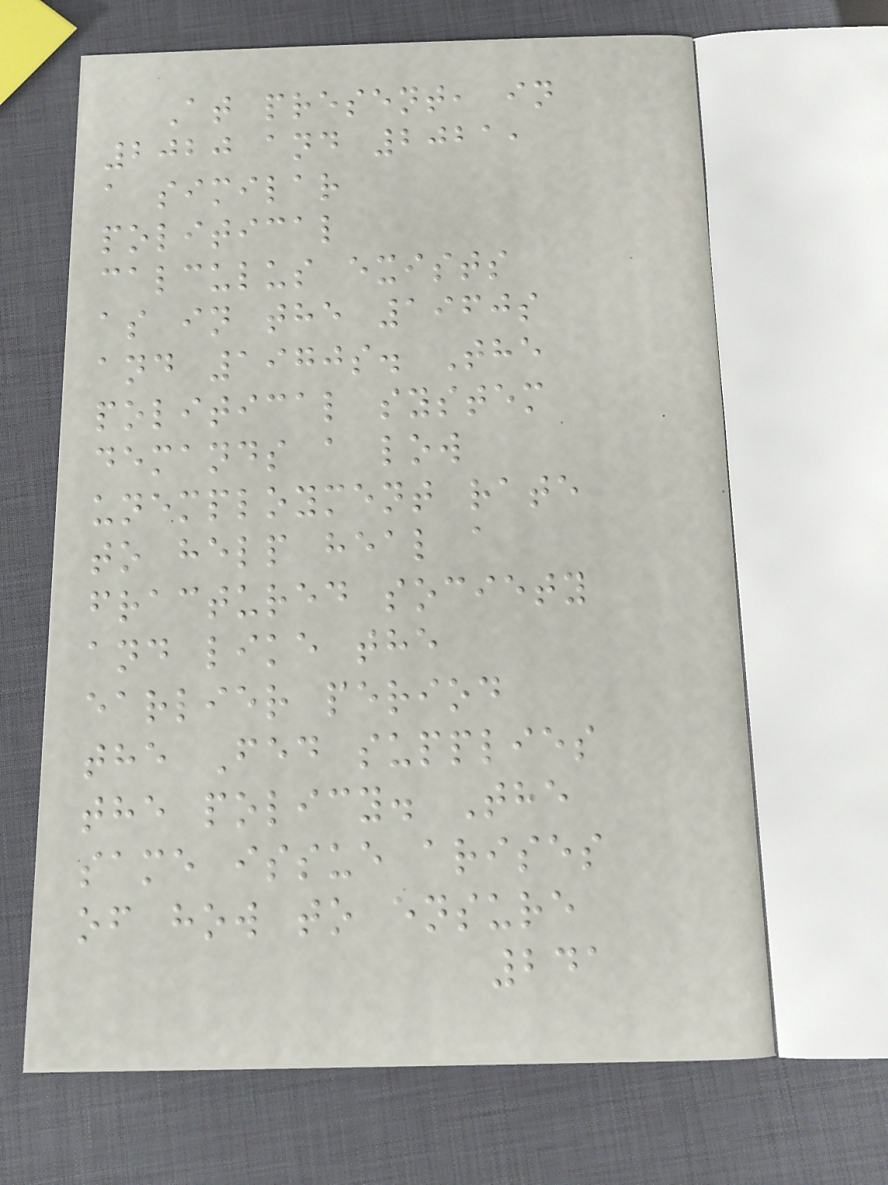At present, in
2020 and 2021,
a similar
political
calculus exists
as in the 1960s
and 1970s. The
political system
demands a low
unemployment rate
to help heal a
fractured society
and like the
earlier period
the Fed supplies
the policy. The
same issue arises
of how to ensure
241
